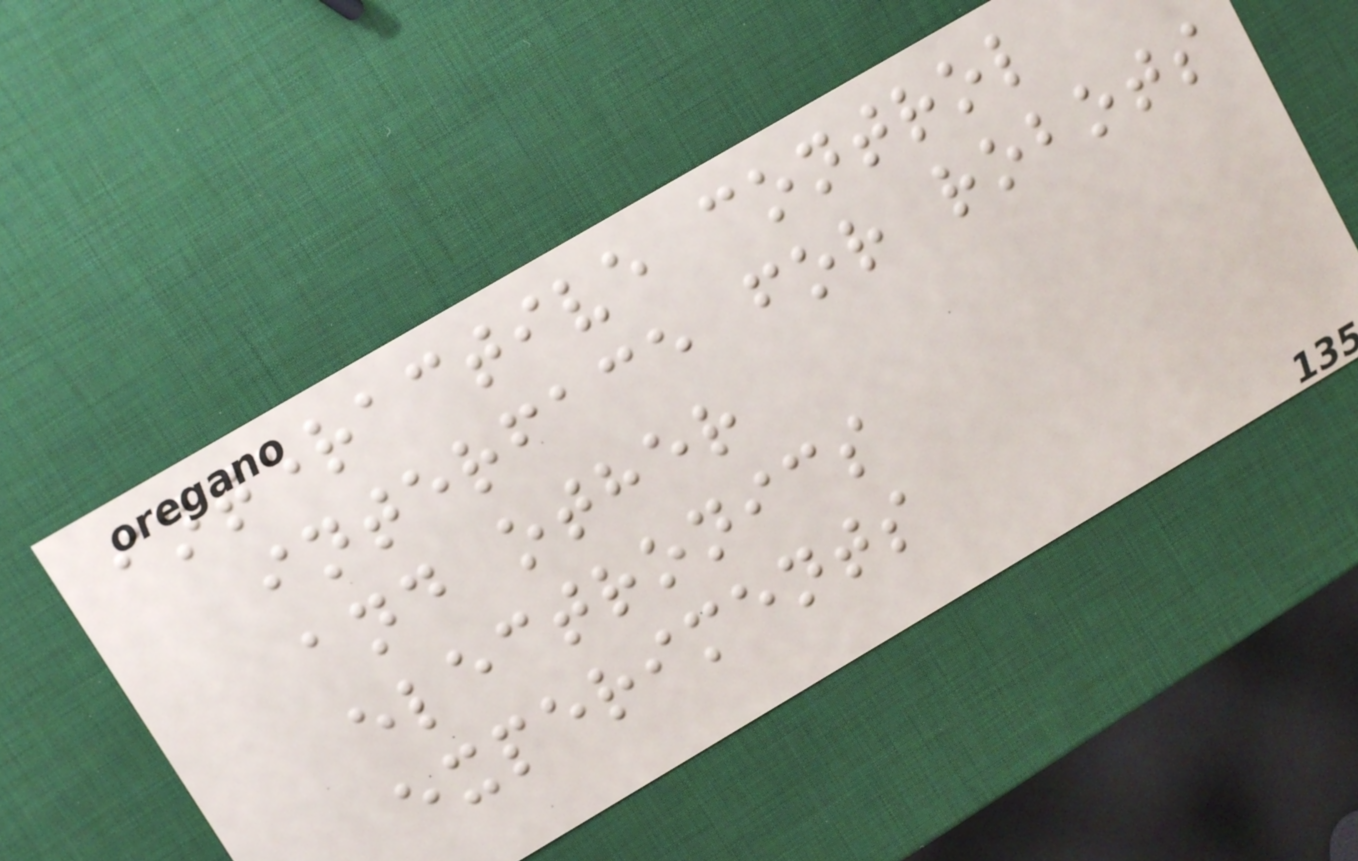interactive control
interface for robots
and other
electronics
experiments
